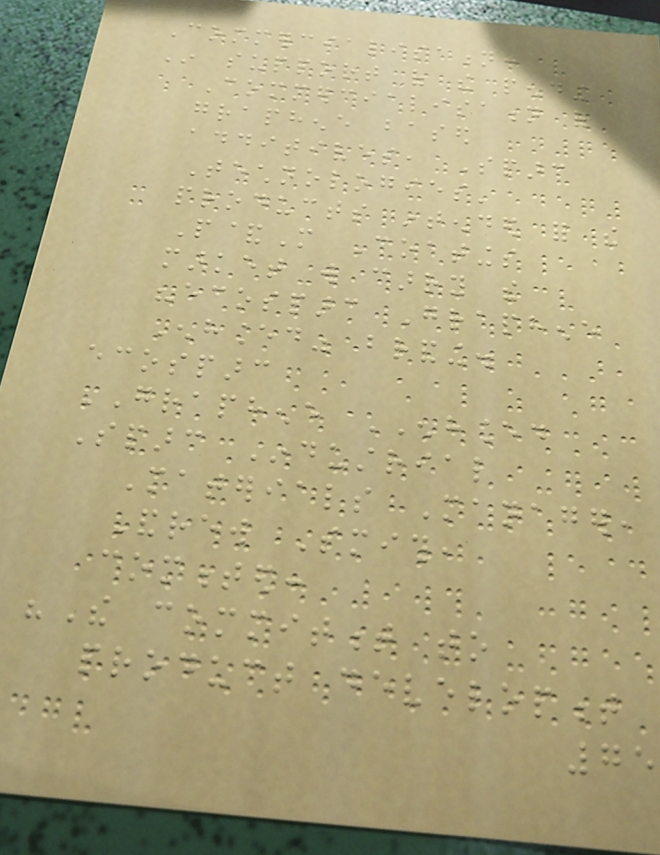Commercialisation:
In support of the pending
Commercialisation of
graphene based
additives, Sparc
Technologies'
products intended for the
P&M Coatings
market will carry the
"ecosparc Graphene
Enhanced" branding.
ecosparc
GRAPHENE ENHANCED
Sparc Industrial
Materials Manager,
Andrew Smith,
commented:
"The commitment to
product development
75
